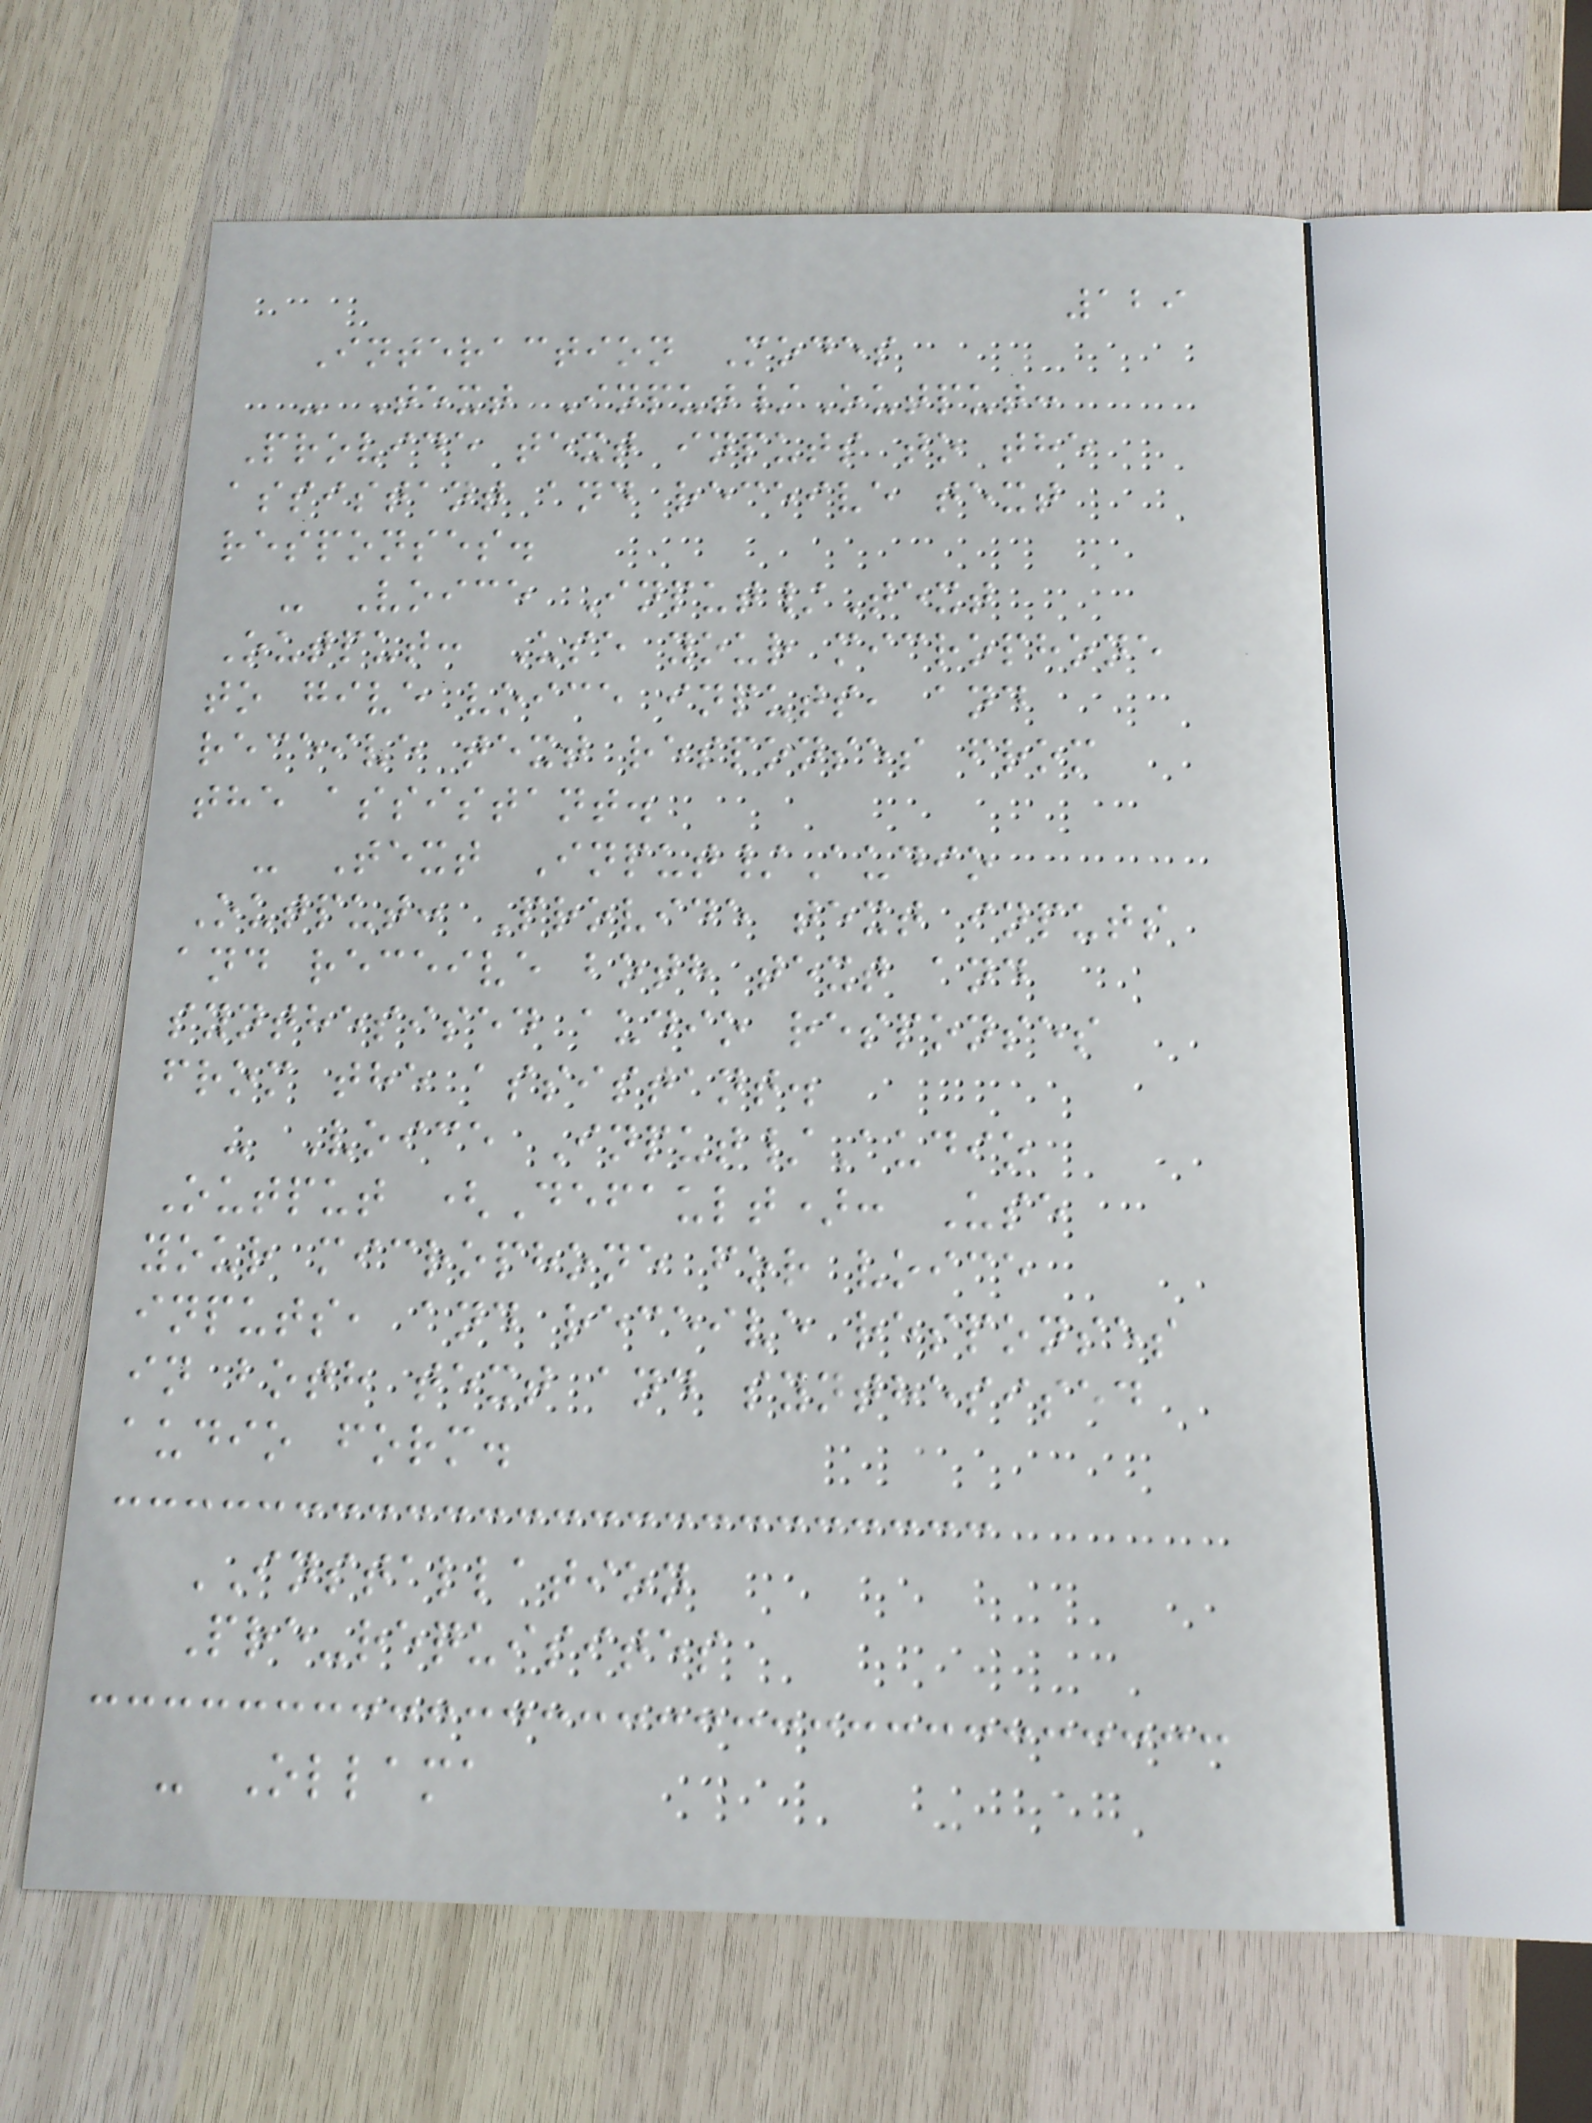129
Interaction Modes
- Text Input/Output:
Provide text inputs to the
assistant and receive text
responses.
- Voice Input/Text
Output: Use your microphone
to give voice inputs, and
receive text responses from
the assistant.
- Text Input/Audio
Output: Provide text inputs
and receive both text and
synthesised audio responses
from the assistant.
- Voice Input/Audio
Output (Default): Use
your microphone for voice
inputs, and receive responses
in both text and synthesised
audio form.
INSTALLATION
Pre-requisites
- Ollama
